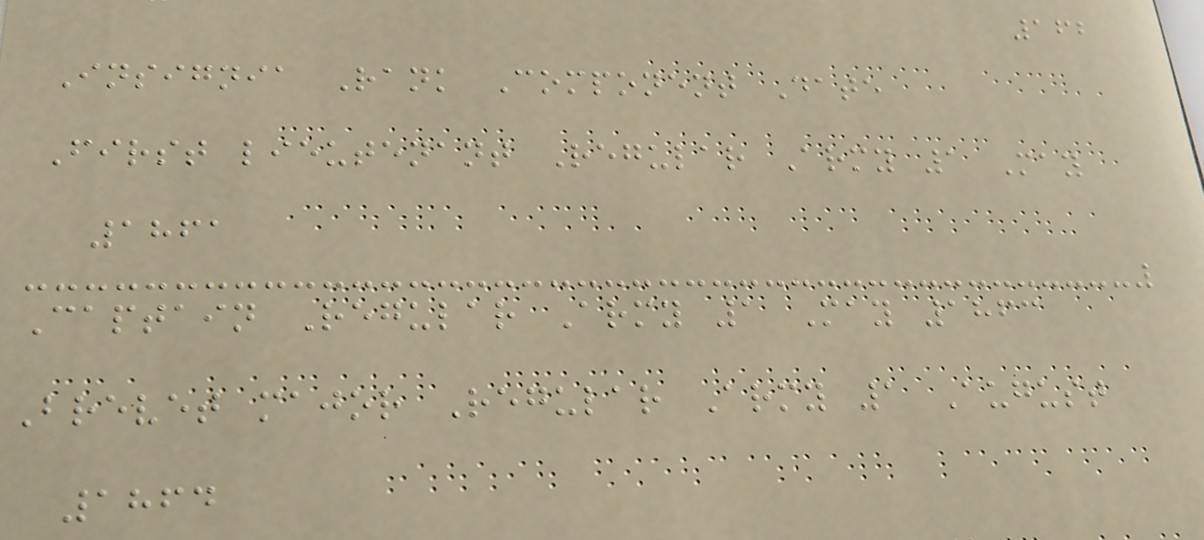162
Insignia Rank Component Date
First lieutenant Regular Army 1 May
1861
Captain Regular Army 1 May 1863
Brevet major Regular Army 1 August
1864
